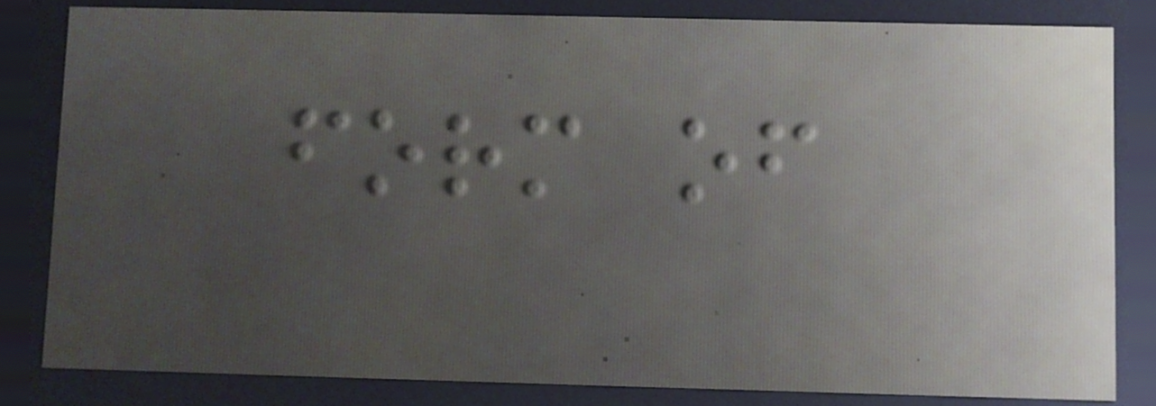form of
